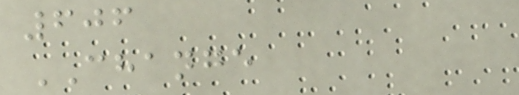606
CHANGE
